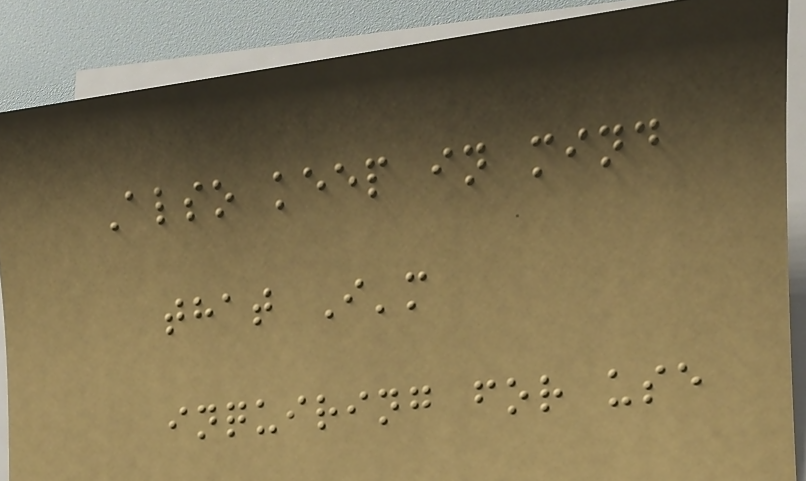Also keep in mind
that I'm
inquiring for use
